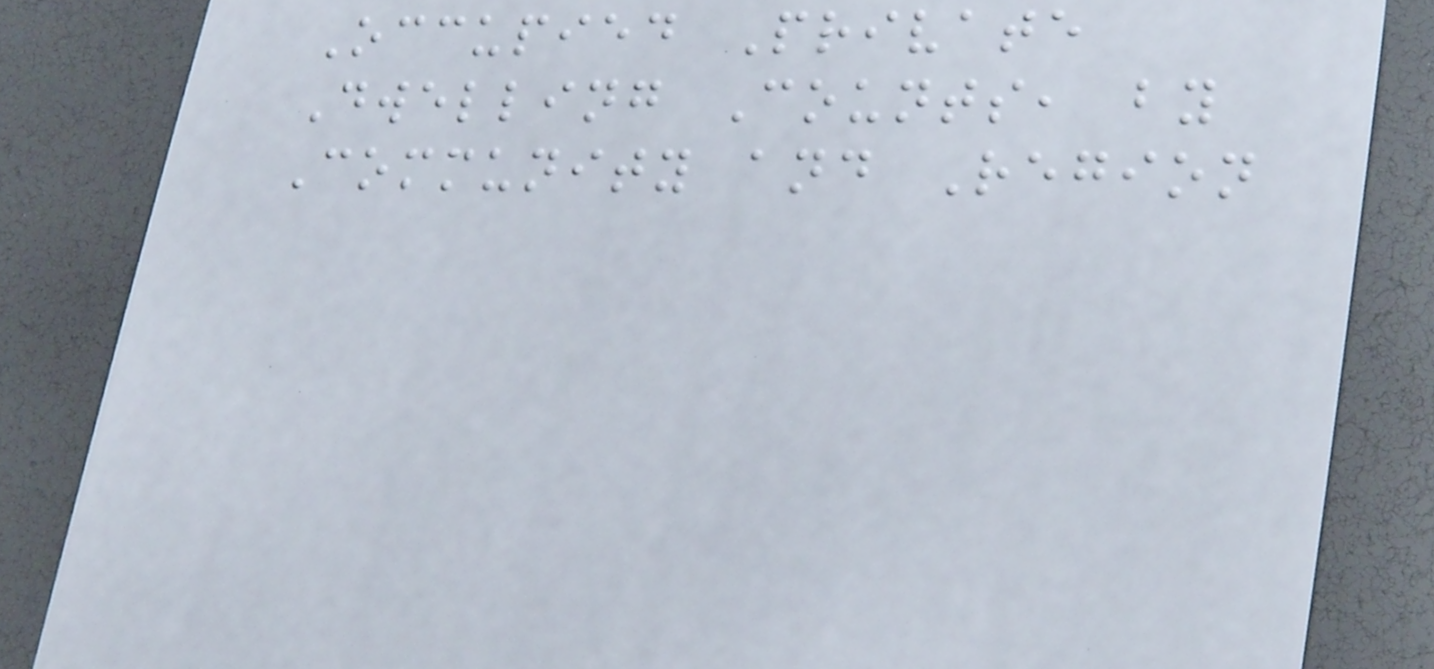Occupied Private
Dwelling Counts, by
Community and Region
